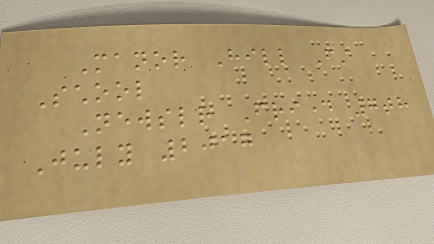Manor Hill First
School
Newsletter Friday 7th
July 2017
